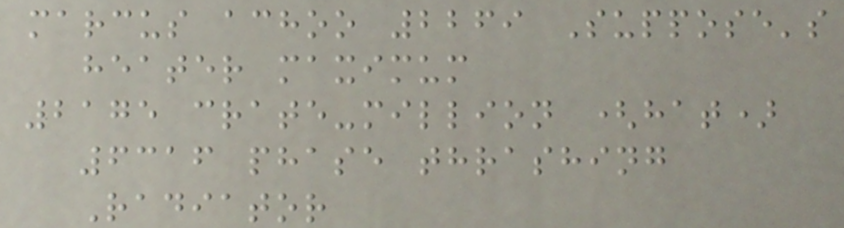marcus achoo 2269 Suppose's
heater maximum
2175 crate-million (hat)
6316 phase thrashing
Radiator
